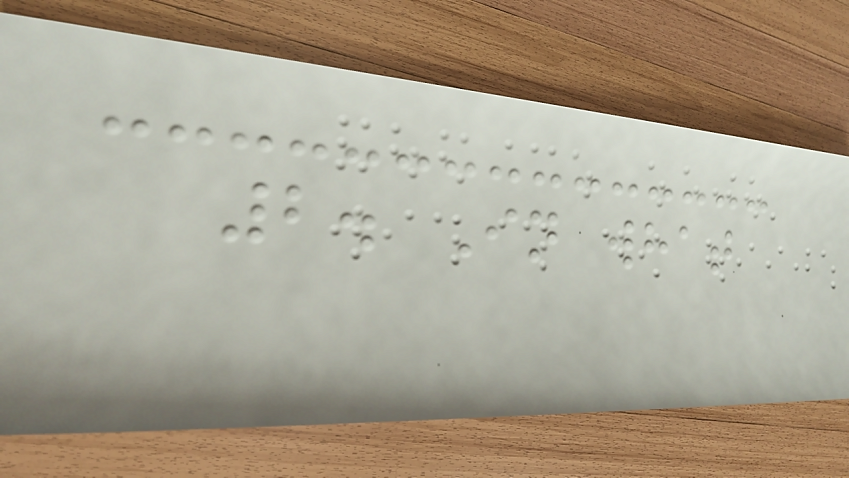2. In what
